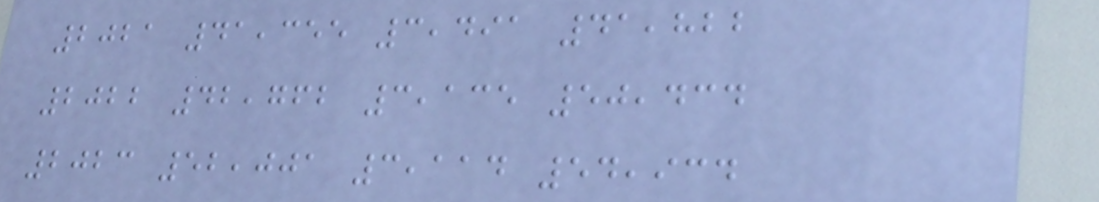2021 41,355 3,491 41,822
2022 42,762 3,135 50,434
2023 52,001 3,114 54,934
